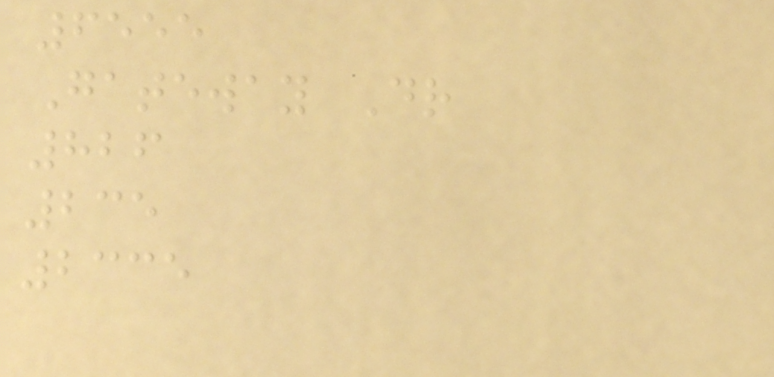6555
Gateway Dr
826
235
2335
